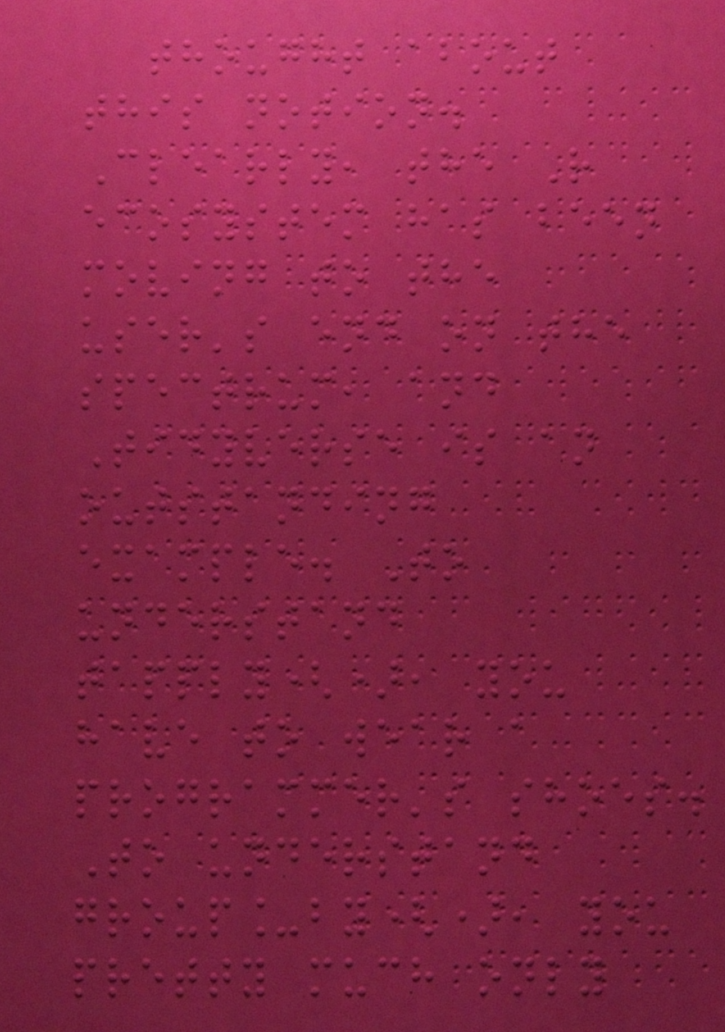thought about
this notion.
Clearly, the R
ecosystem has been
moving to the
user's end on the
spectrum, and
Tidyverse is an
outstanding
example. To
understand
tapply(), you
have to wear a
programmer's shoes.
To understand
group_by(), you
pretty much only
